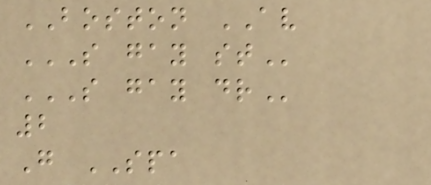BOSTON AV
S GAY ST
S GAY DR
2
G SPA
